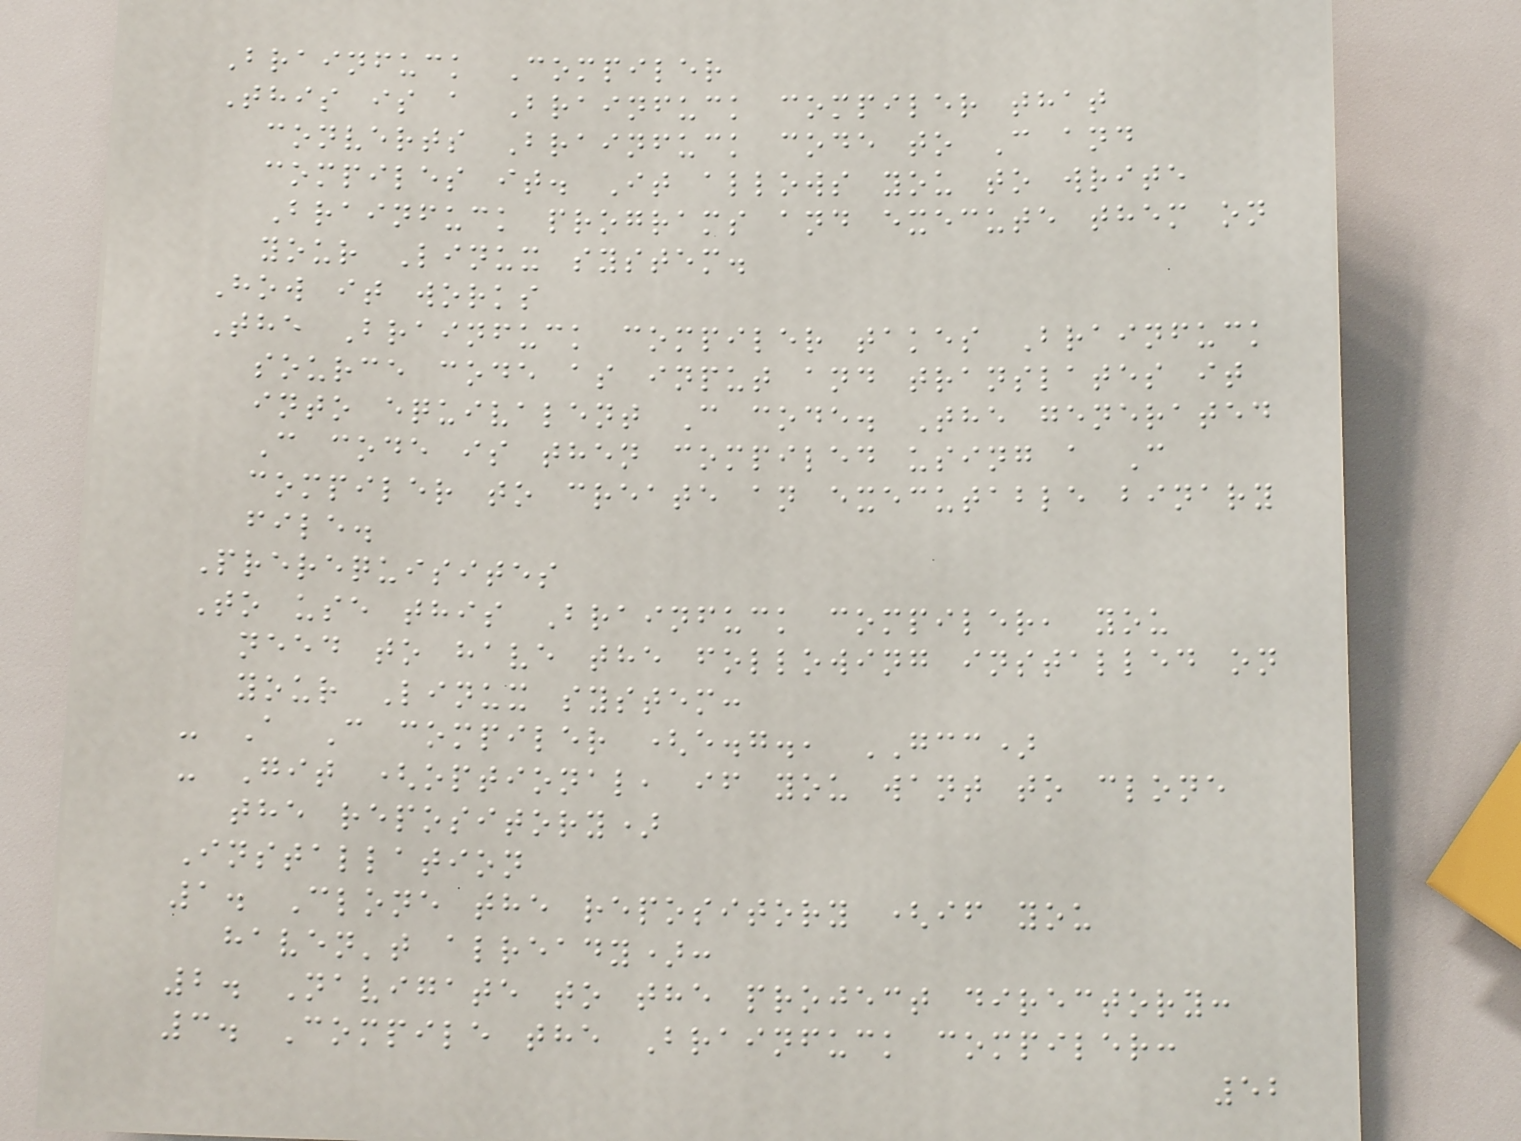Brainfuck Compiler
This is a Brainfuck compiler that
converts Brainfuck code to C and
compiles it. It allows you to write
Brainfuck programs and execute them on
your Linux system.
How it works
The Brainfuck compiler takes Brainfuck
source code as input and translates it
into equivalent C code. The generated
C code is then compiled using a C
compiler to create an executable binary
file.
Prerequisites
To use this Brainfuck compiler, you
need to have the following installed on
your Linux system:
- A C compiler (e.g., GCC)
- Git (optional, if you want to clone
the repository)
Installation
1. Clone the repository (if you
haven't already):
2. Navigate to the project directory:
3. Compile the Brainfuck compiler:
52
